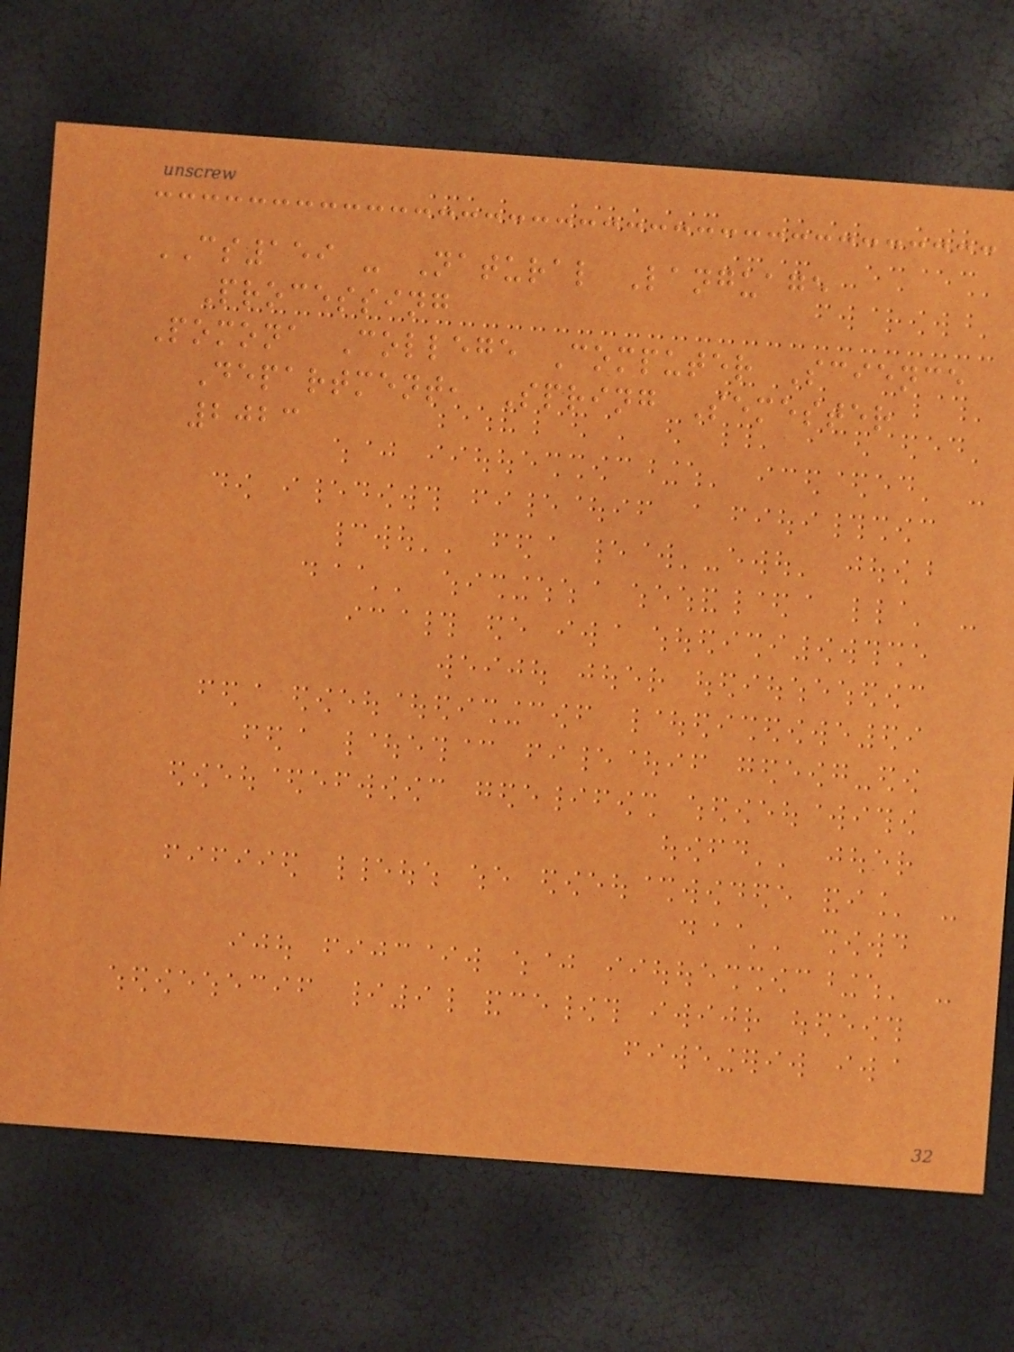CS159 - Natural Language
Processing
Pomona College Computer Science
Department, Spring Semester
2023
